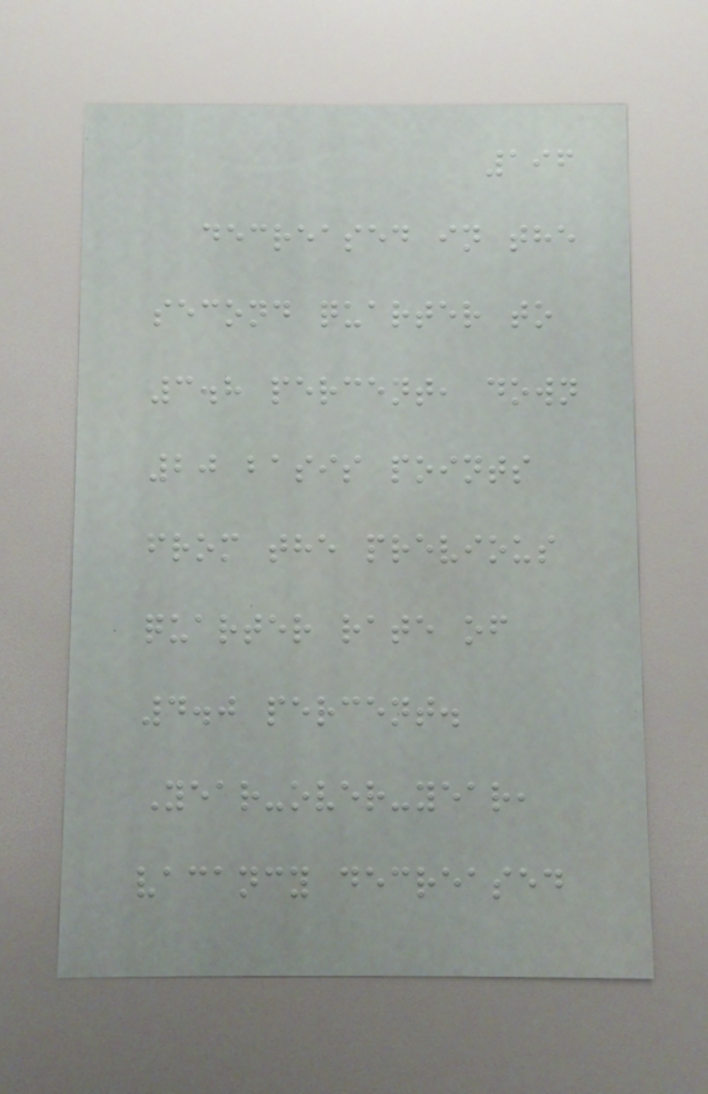196
decreased in the
second quarter to
3.8 percent, down
20 basis points
from the previous
quarter rate of
4.0 percent.
Year-over-year,
vacancy decreased
